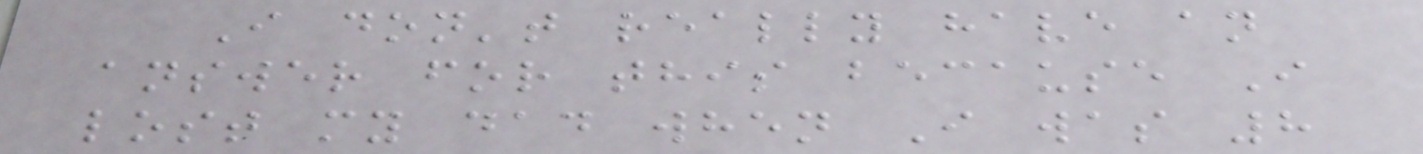I don't really have an
answer for this because I
lost my dad when I was 8
